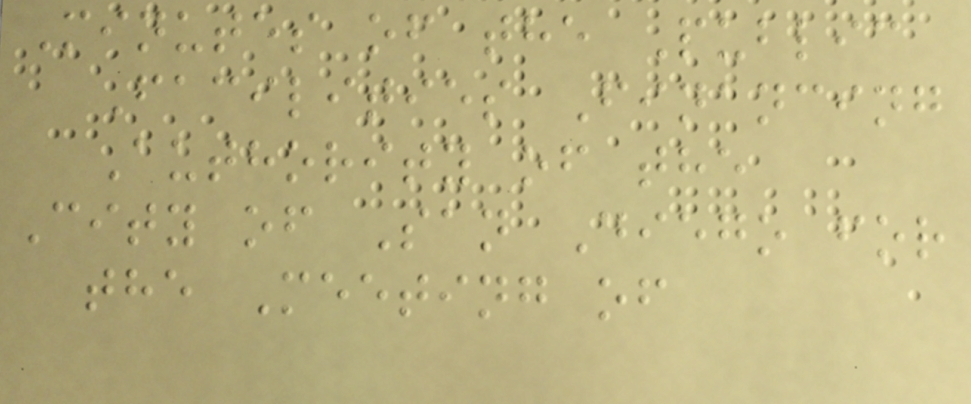Minutes of the Public
Facilities Financing
Authority of the
City of San Diego for
the Meeting of
